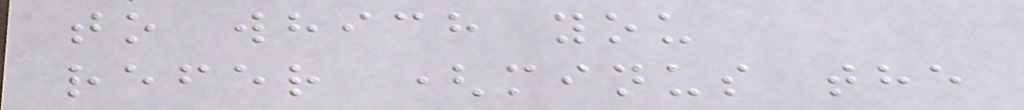to which you
refer (minus the
